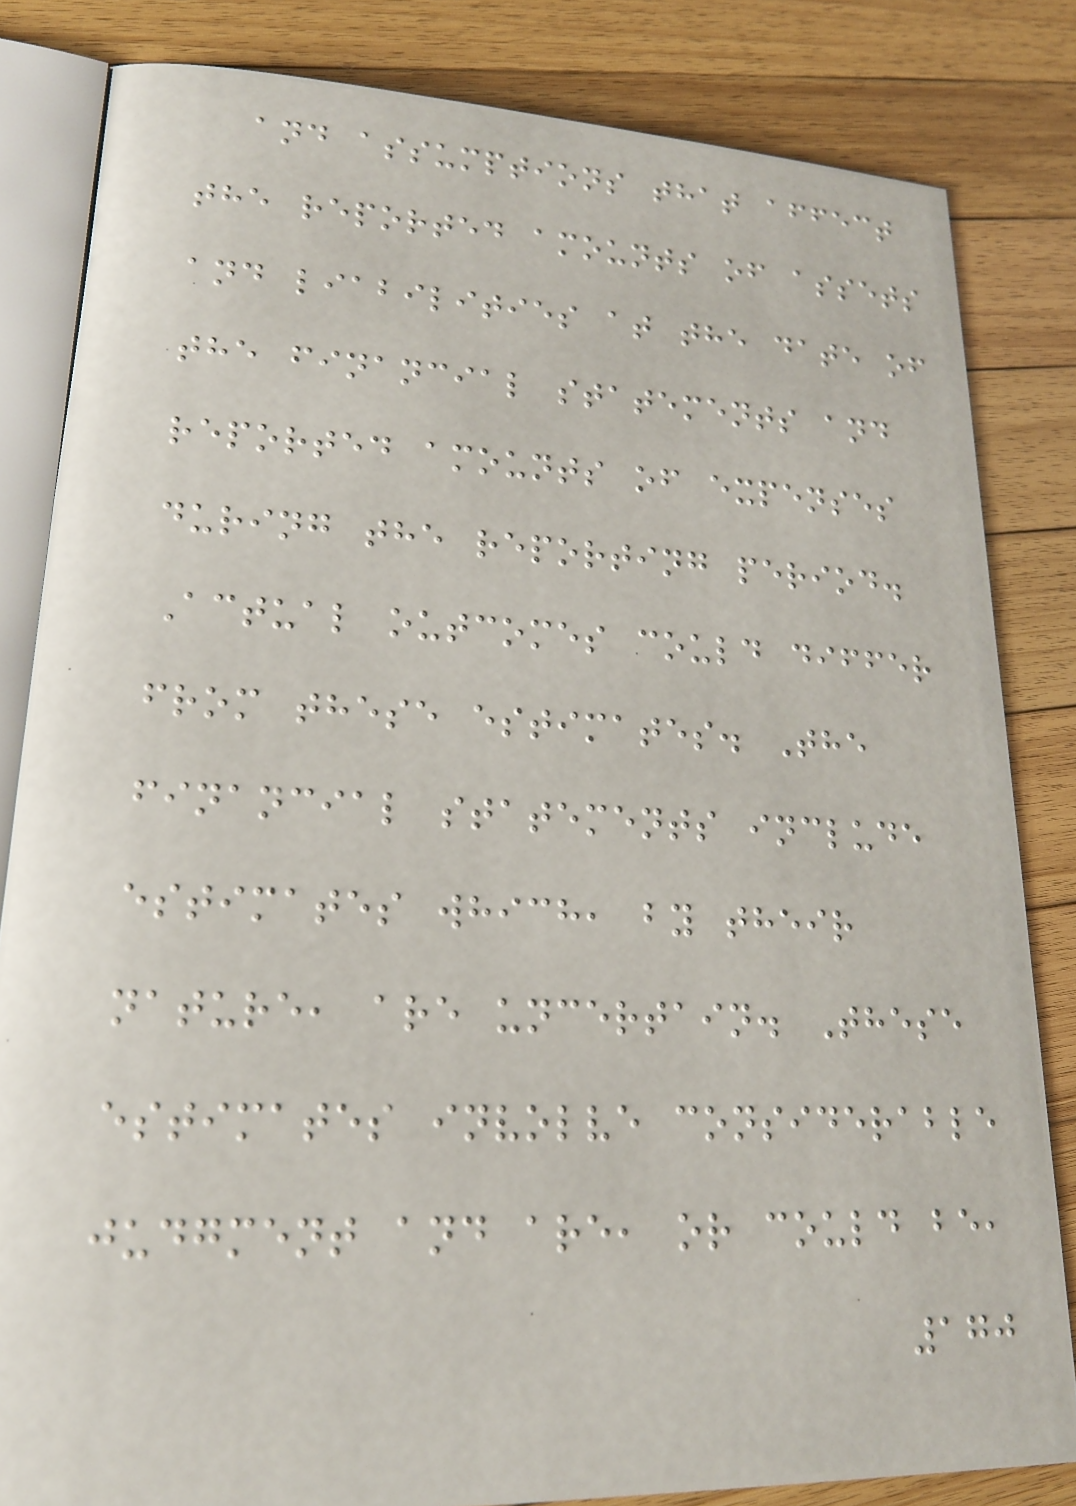and assumptions that affect
the reported amounts of assets
and liabilities at the date of
the financial statements and
reported amounts of expenses
during the reporting period.
Actual outcomes could differ
from these estimates. The
financial statements include
estimates which, by their
nature, are uncertain. These
estimates involve considerable
judgment and are, or could be,
170
